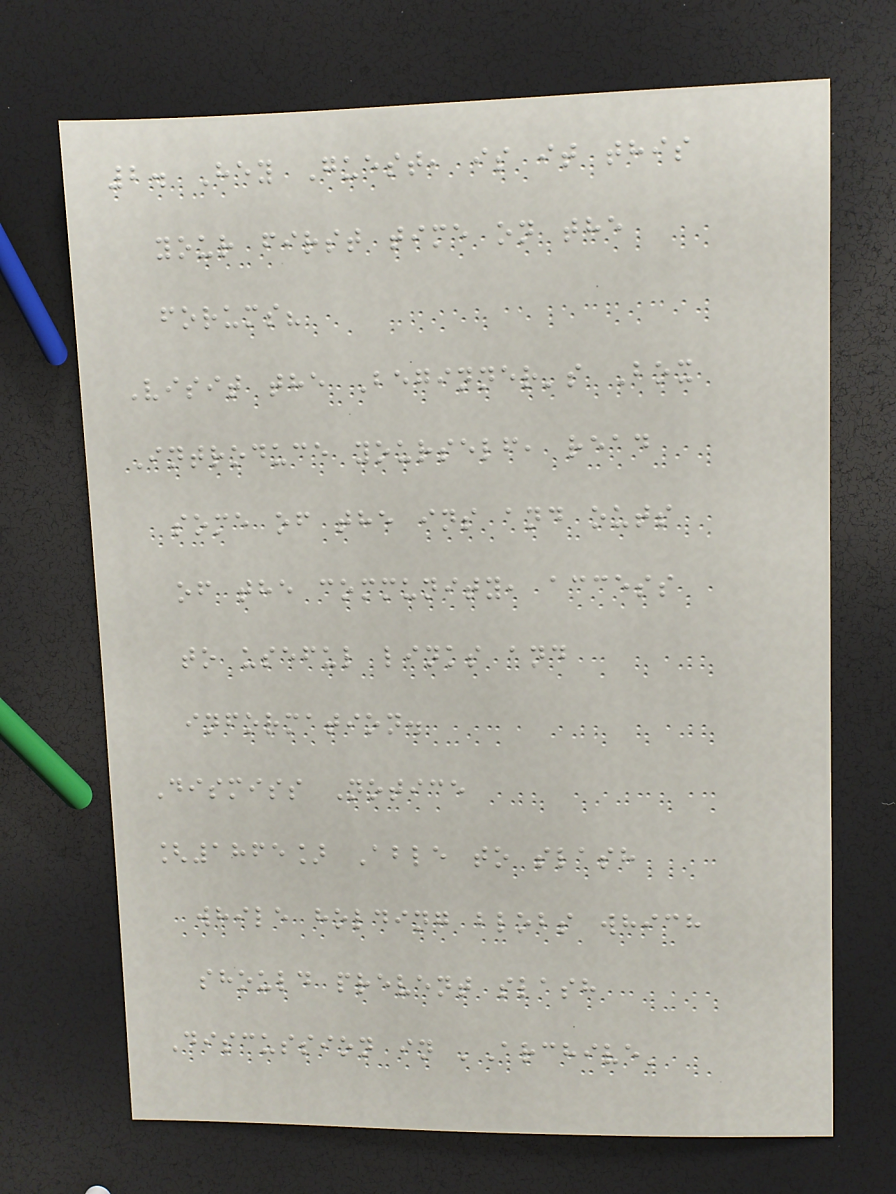2. Hey Guest, is it this
your first time on the
forums?
Visit the Beginner's Box
Introduce yourself, read
some of the ins and outs
of the community, access
to useful links and
information.
Dismiss Notice
[1865] Able to slash
while holding blobs which
should prevent slash
Discussion in 'Archive'
